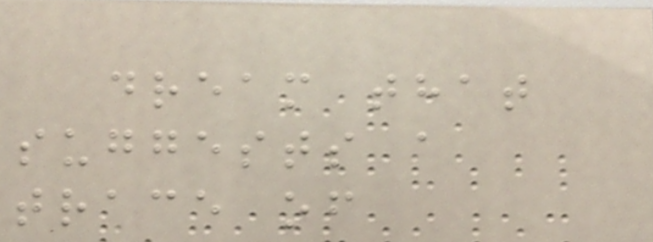dream that
suggests a
trace of
